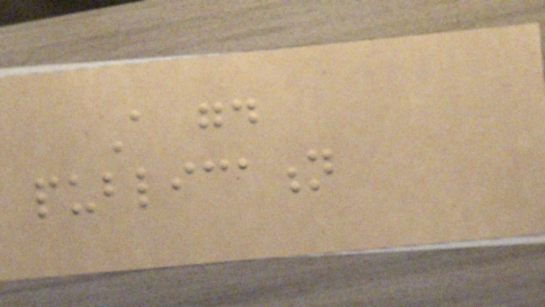A good
publication
